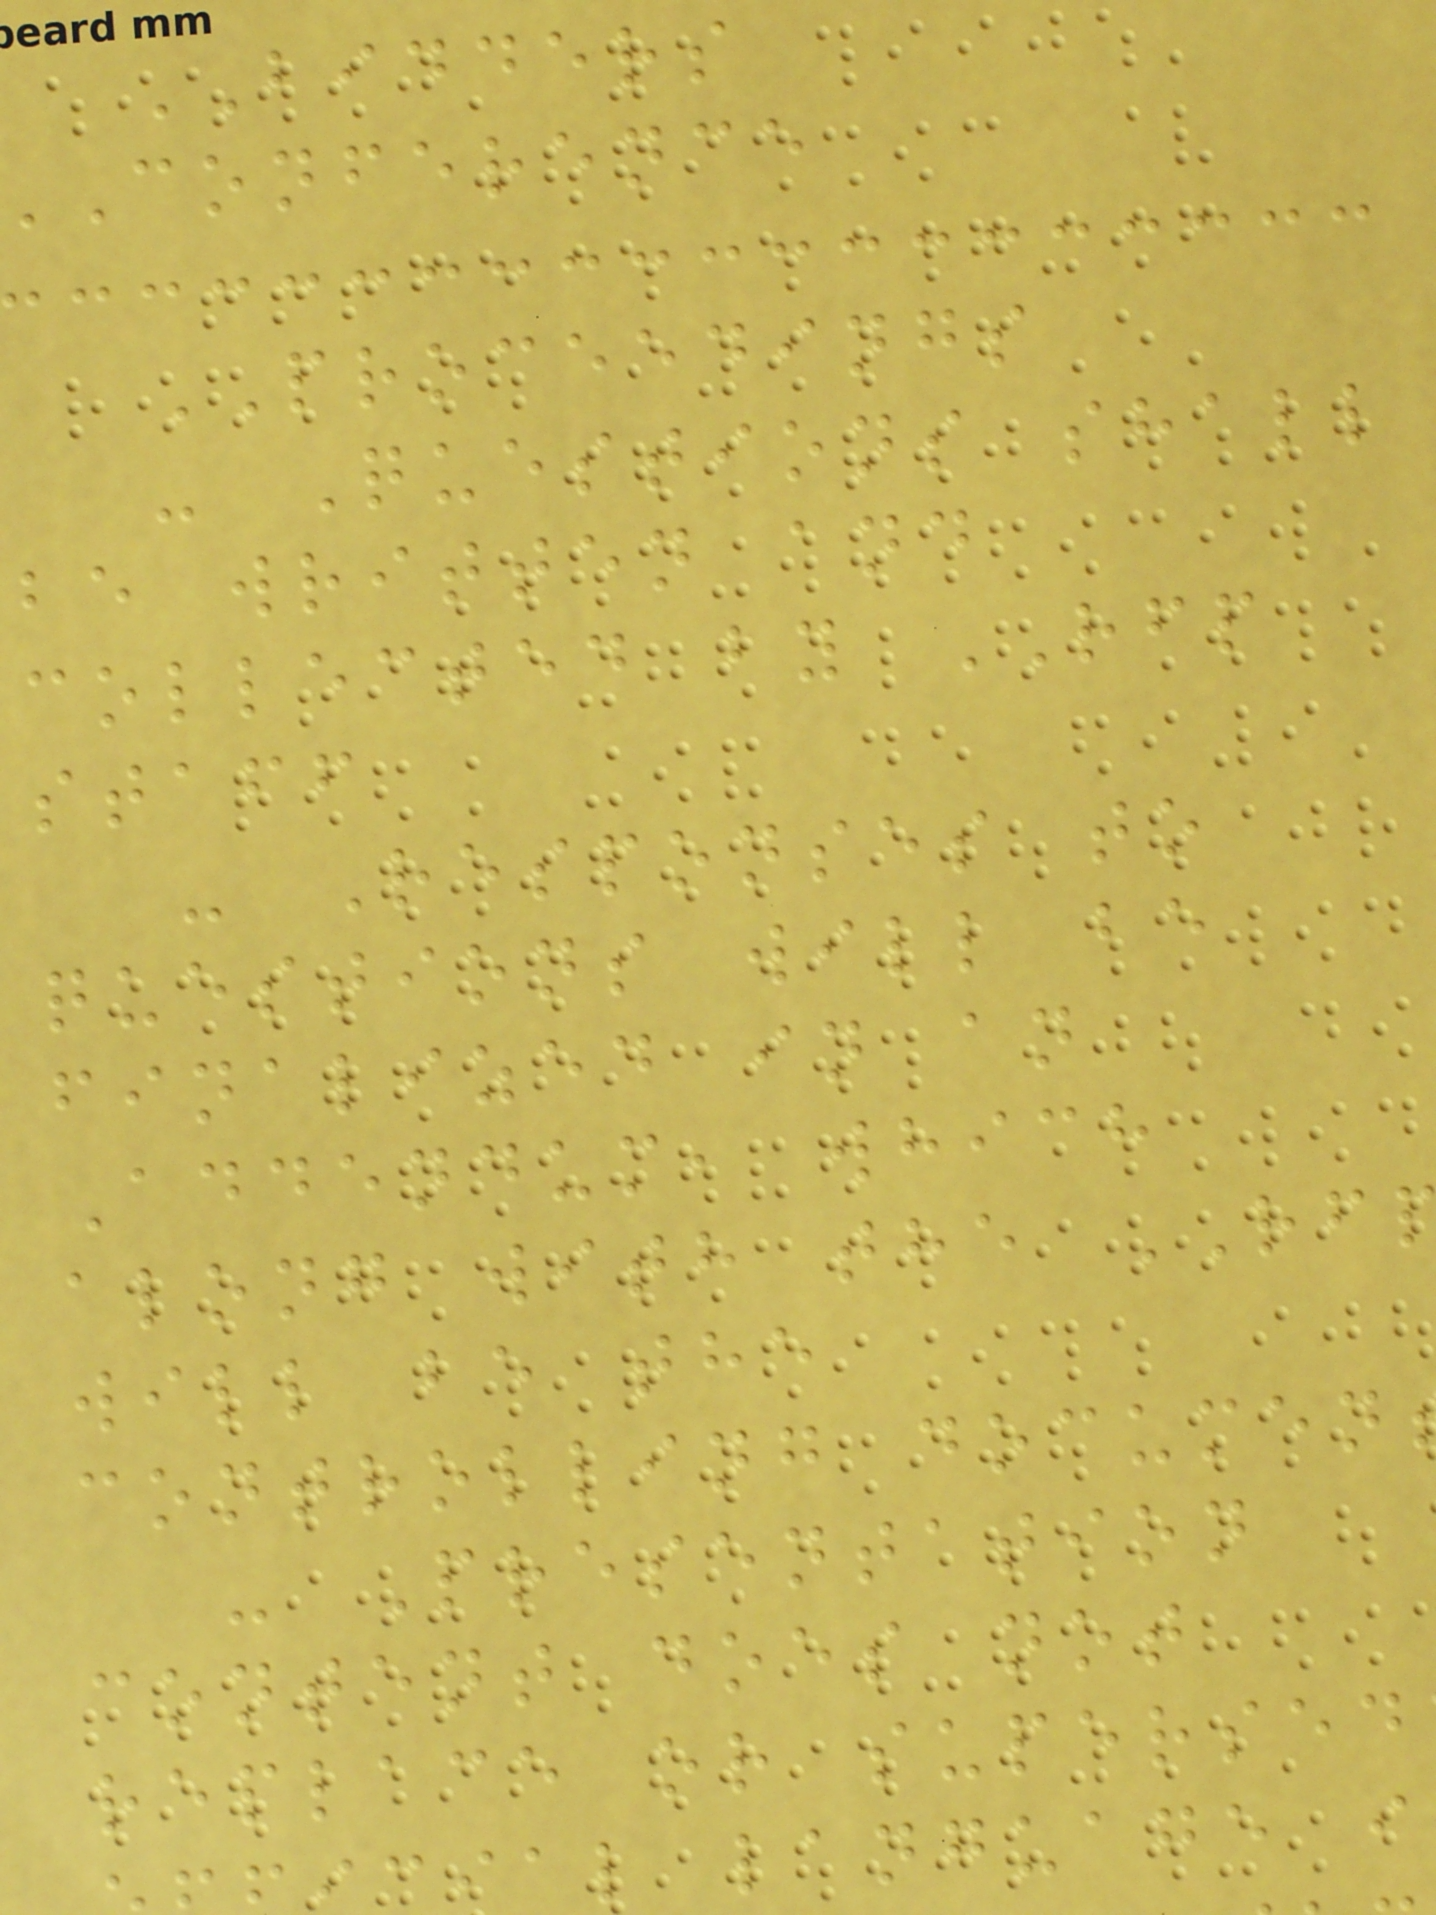BIDDERS
conference
PROCEEDINGS
- Questions shall
be written and
collected by RFP
staff
- Responses to
questions will be
finalized in an
Addendum, which
along with the RF
will be the
controlling documen
- Presentation
content does not
replace or supersed
al language i
